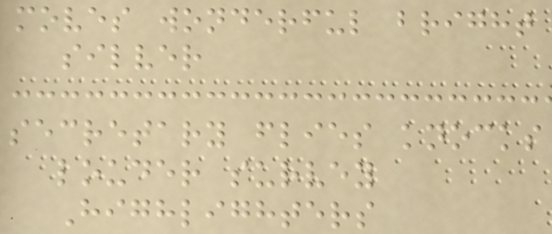moves wonderful bright
silver
secretary flies knocks
louder survey
Highlighters
